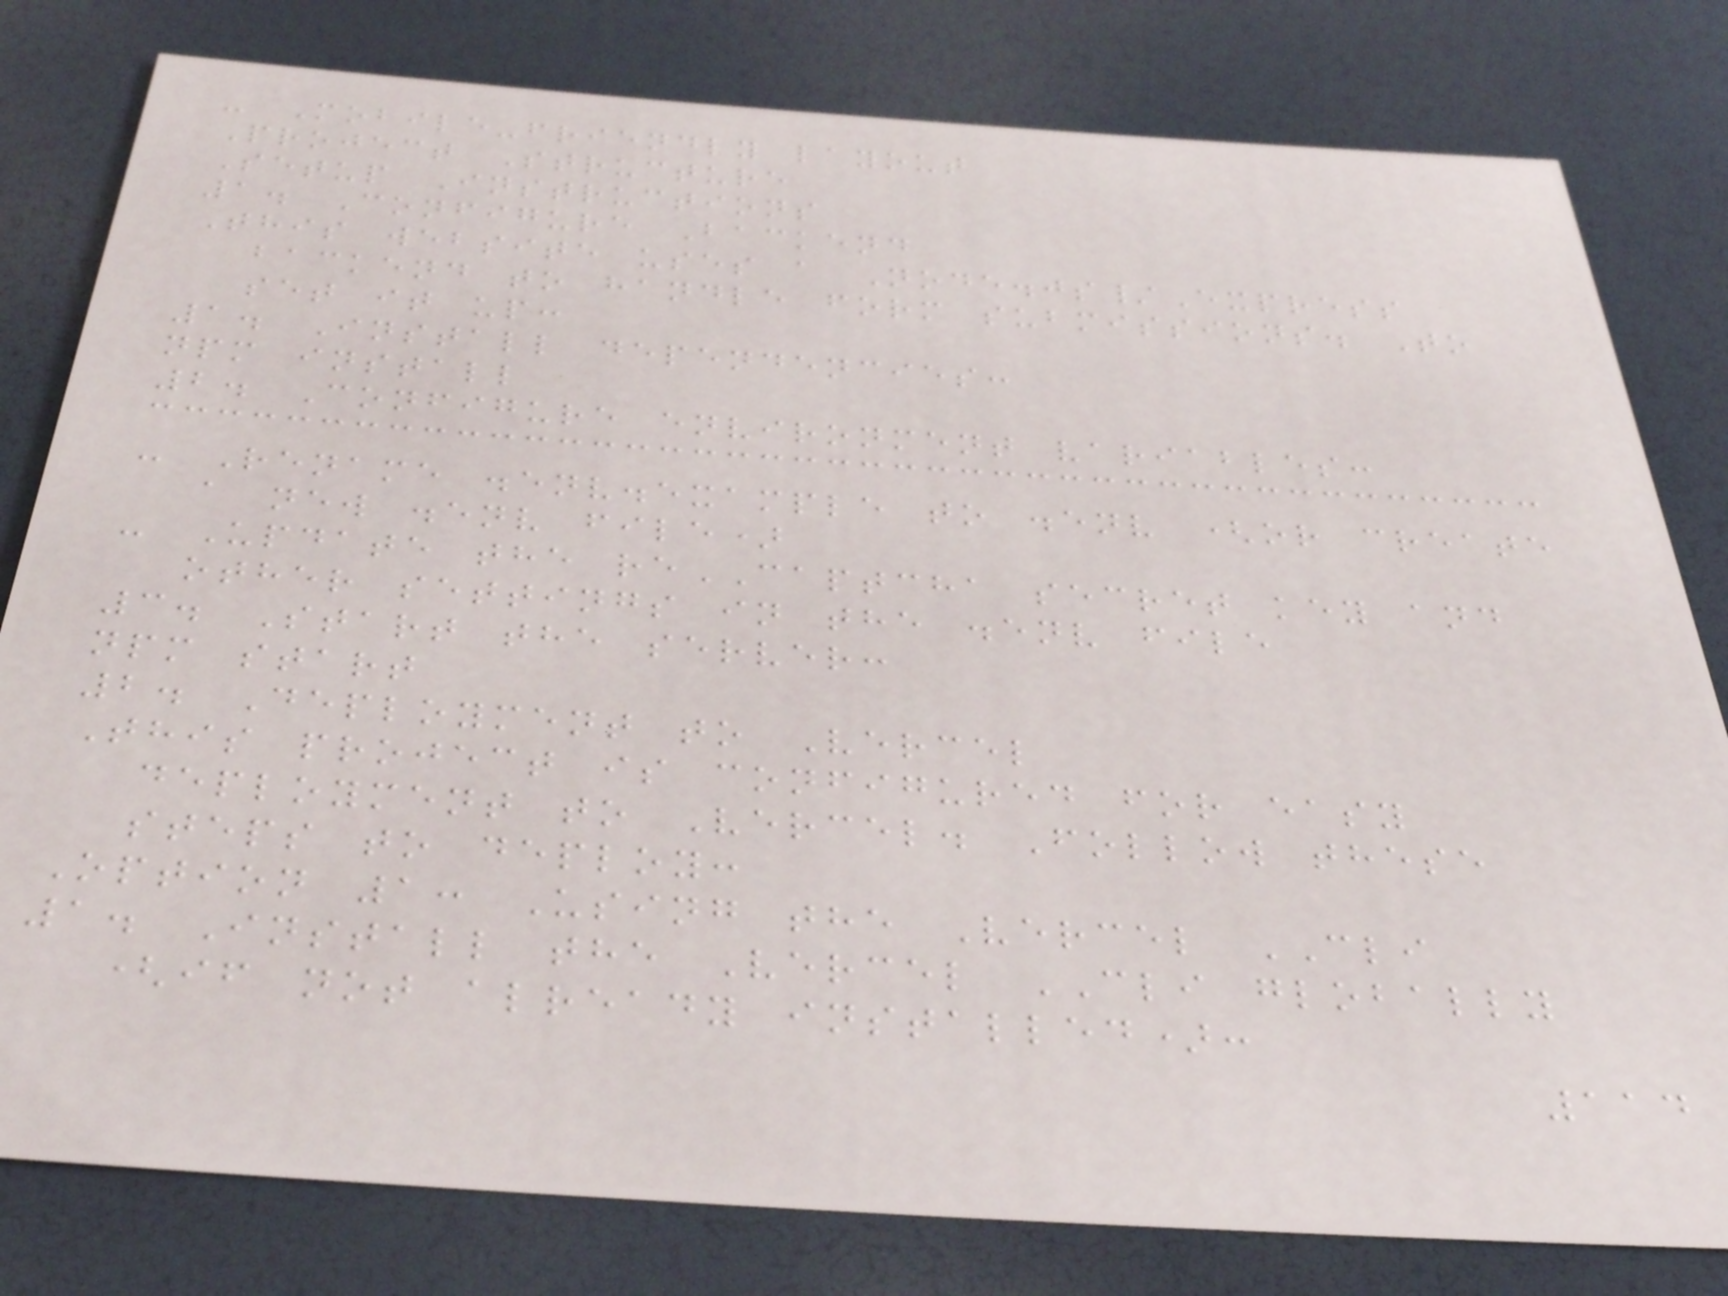- Mobile-friendly layout
Project Structure
Setup Instructions
1. Configure Backend
This website uses a Node.js/Express
backend to handle form submissions. To
set it up:
1. Install dependencies:
npm install
2. Configure environment variables:
- Rename .env.example to .env (or create
a new .env file)
- Update the reCAPTCHA secret key and
other settings in the .env file
3. Start the server:
npm start
2. Deployment to Vercel
This project is configured for easy
deployment to Vercel. Follow these
steps to deploy:
Option 1: Using the Vercel CLI
1. Install the Vercel CLI globally
(if not already installed):
114
